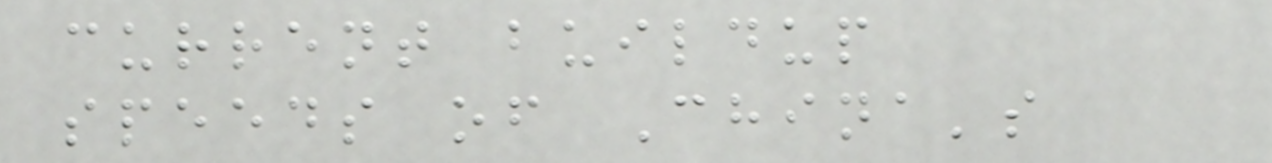current buildup
speeds of China's
